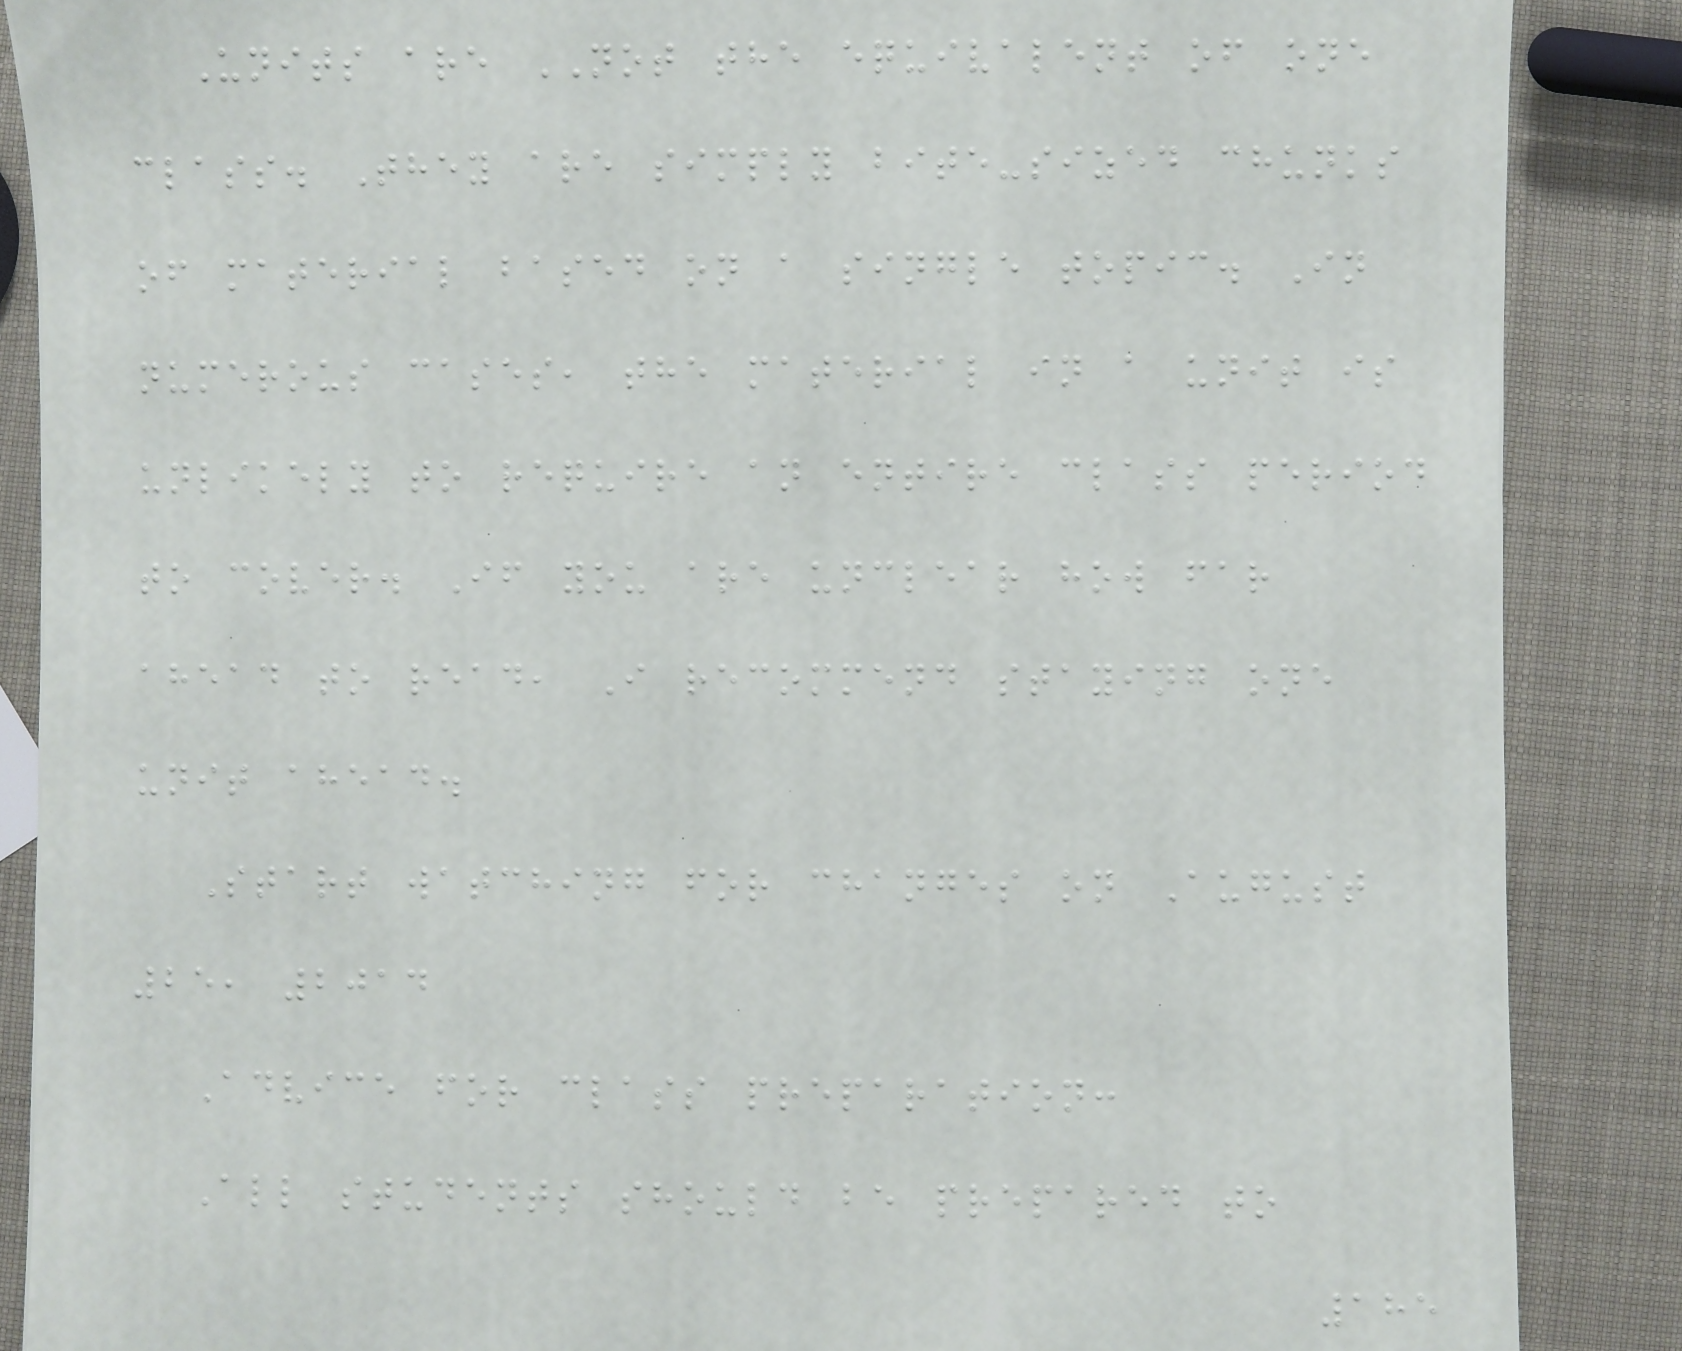Units are NOT the equivalent of one
class. They are simply bite-sized chunks
of material based on a single topic. In
numerous cases, the material in a unit is
unlikely to require an entire class period
to cover. If you are unclear how far
ahead to read, I recommend staying one
unit ahead.
Start watching for changes on August
25, 2014
Advice for class preparation:
All students should be prepared to
185
